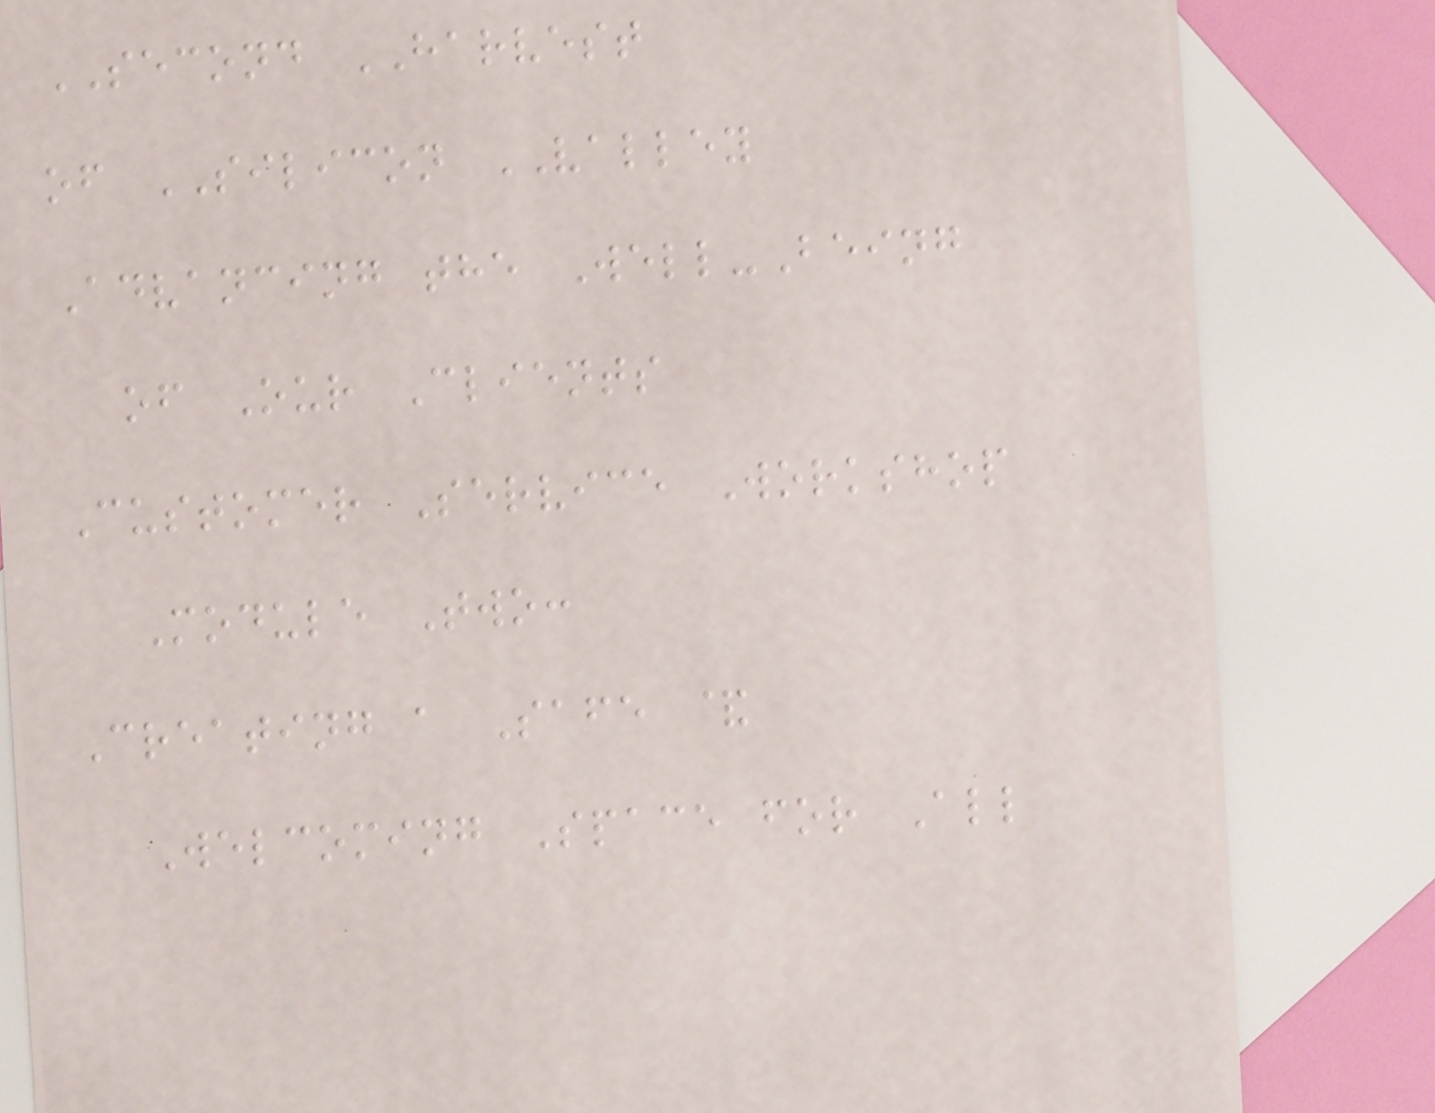SECOND HARVEST
of SILICON VALLEY
Advancing the Well-Being
of Our Clients
Customer Service Workshop
Module Two:
Creating a Safe &
Welcoming Space for All
